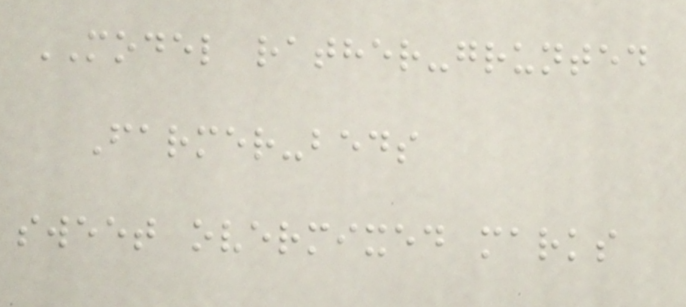MODEL rather-grunted
Farmer-beds
sweet overmixed marks
